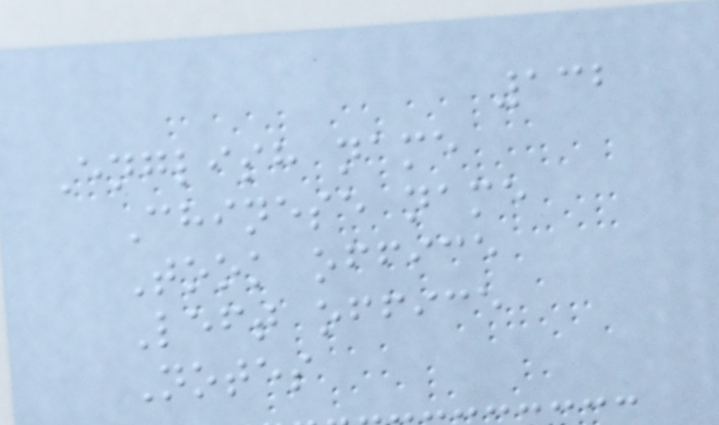132
English name
Chinese name
Took office
Left office
Notes
